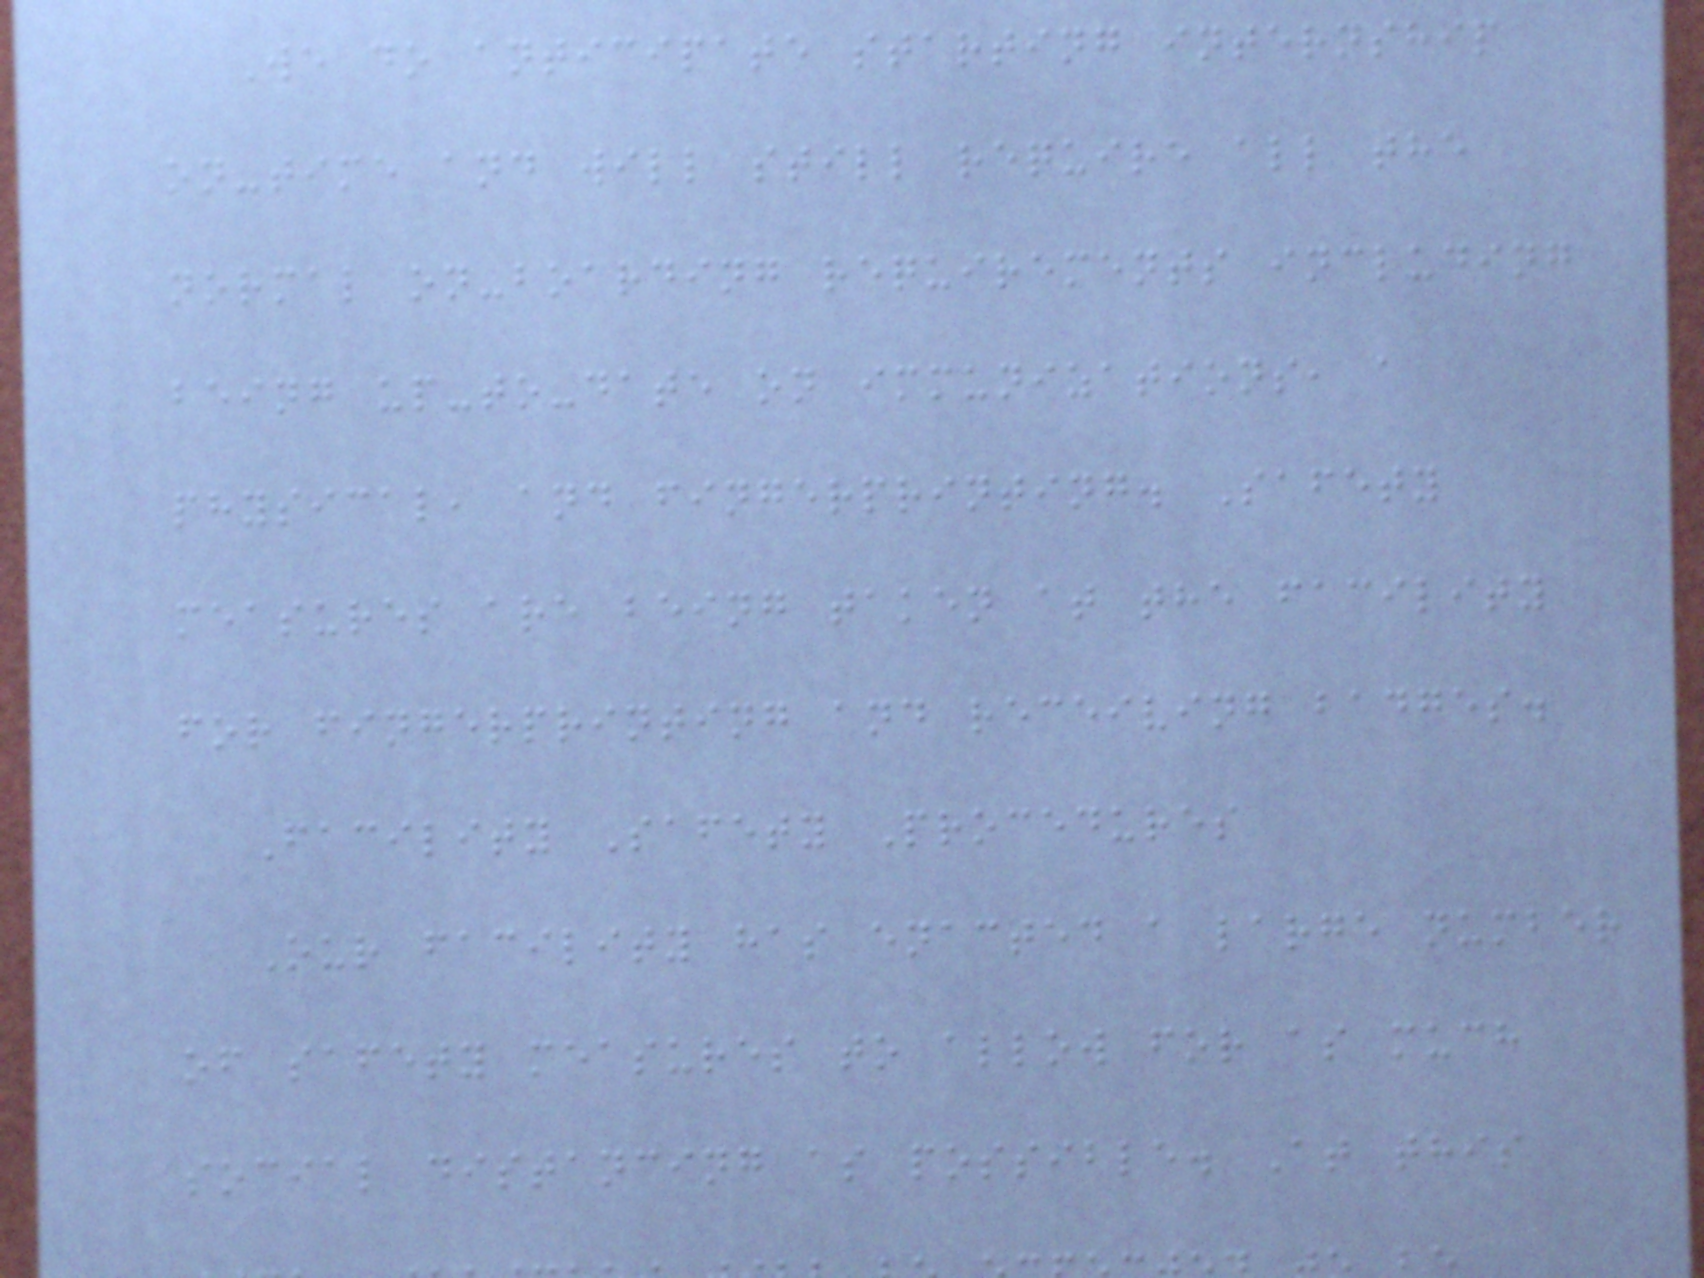We do anticipate starting internship
on-time and will still require all the
normal on-boarding requirements including
being up-to-date on immunizations, a
physical, and fingerprinting. Safety
measures are being taken at the facility
for fingerprinting and receiving badges.
Facility Safety Procedures
Our facility has enacted a large number
of safety measures to allow for as much
social distancing as possible. At this
